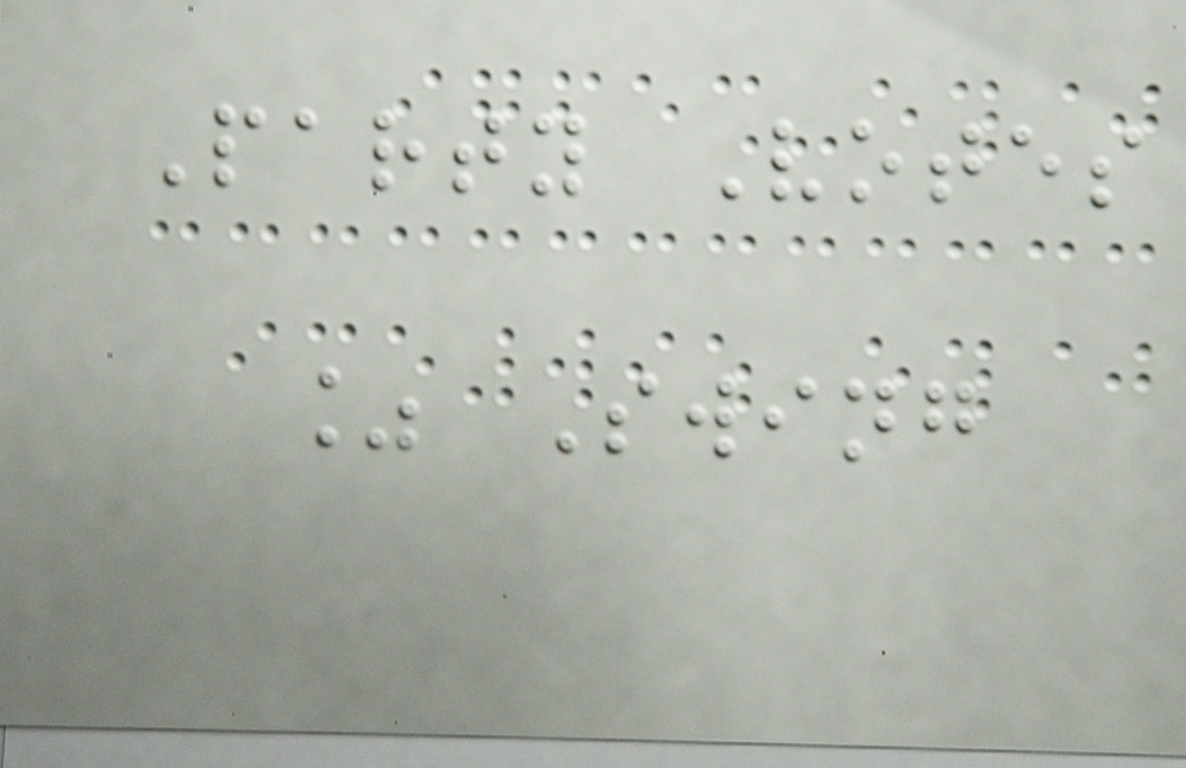Party Votes
% Swing
